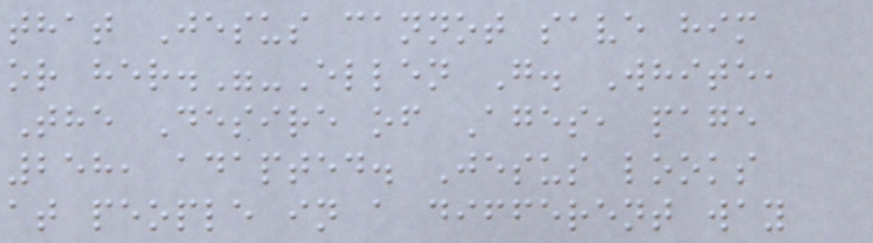that Jesus cannot save him
or her."-Ellen G. White,
The Desire of Ages, page
258, adapted. Jesus looks
at people in a different way
